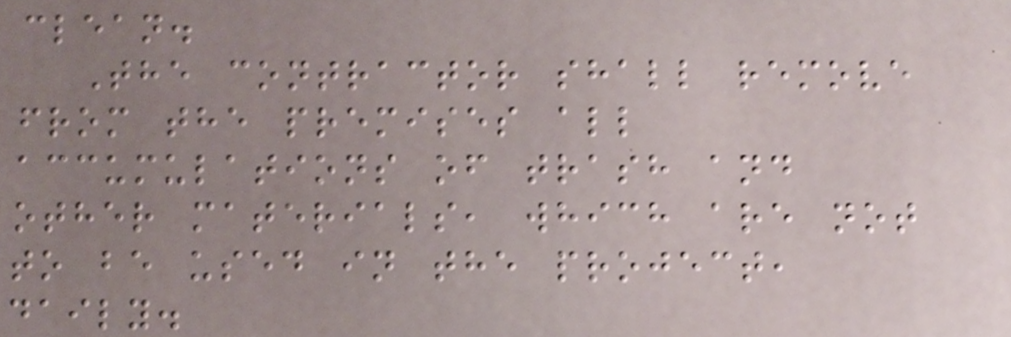clean.
The contractor shall remove
from the premises all
accumulations of trash and
other materials, which are not
to be used in the project,
daily.
